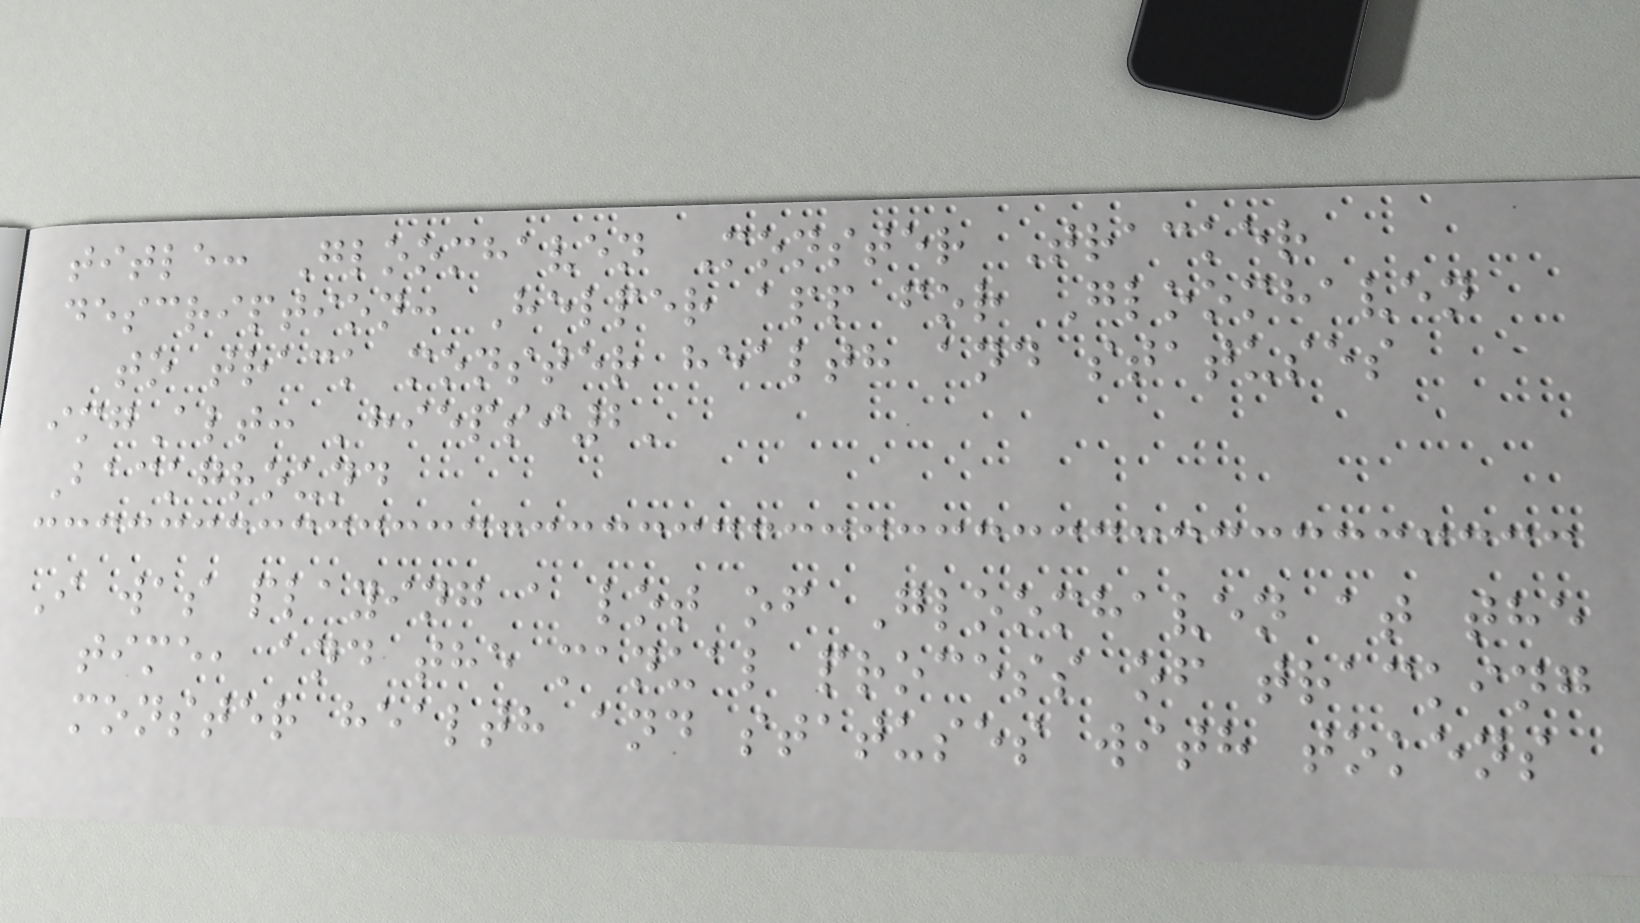title: Gloomhaven Monster Tracker
description: Helper app for Gloomhaven
to track monster health and statuses
imgAlt: 'hiepsi2'
Background
I was playing a lot of Gloomhaven at the
time, and the manual process of tracking
monster health and statuses with tokens
